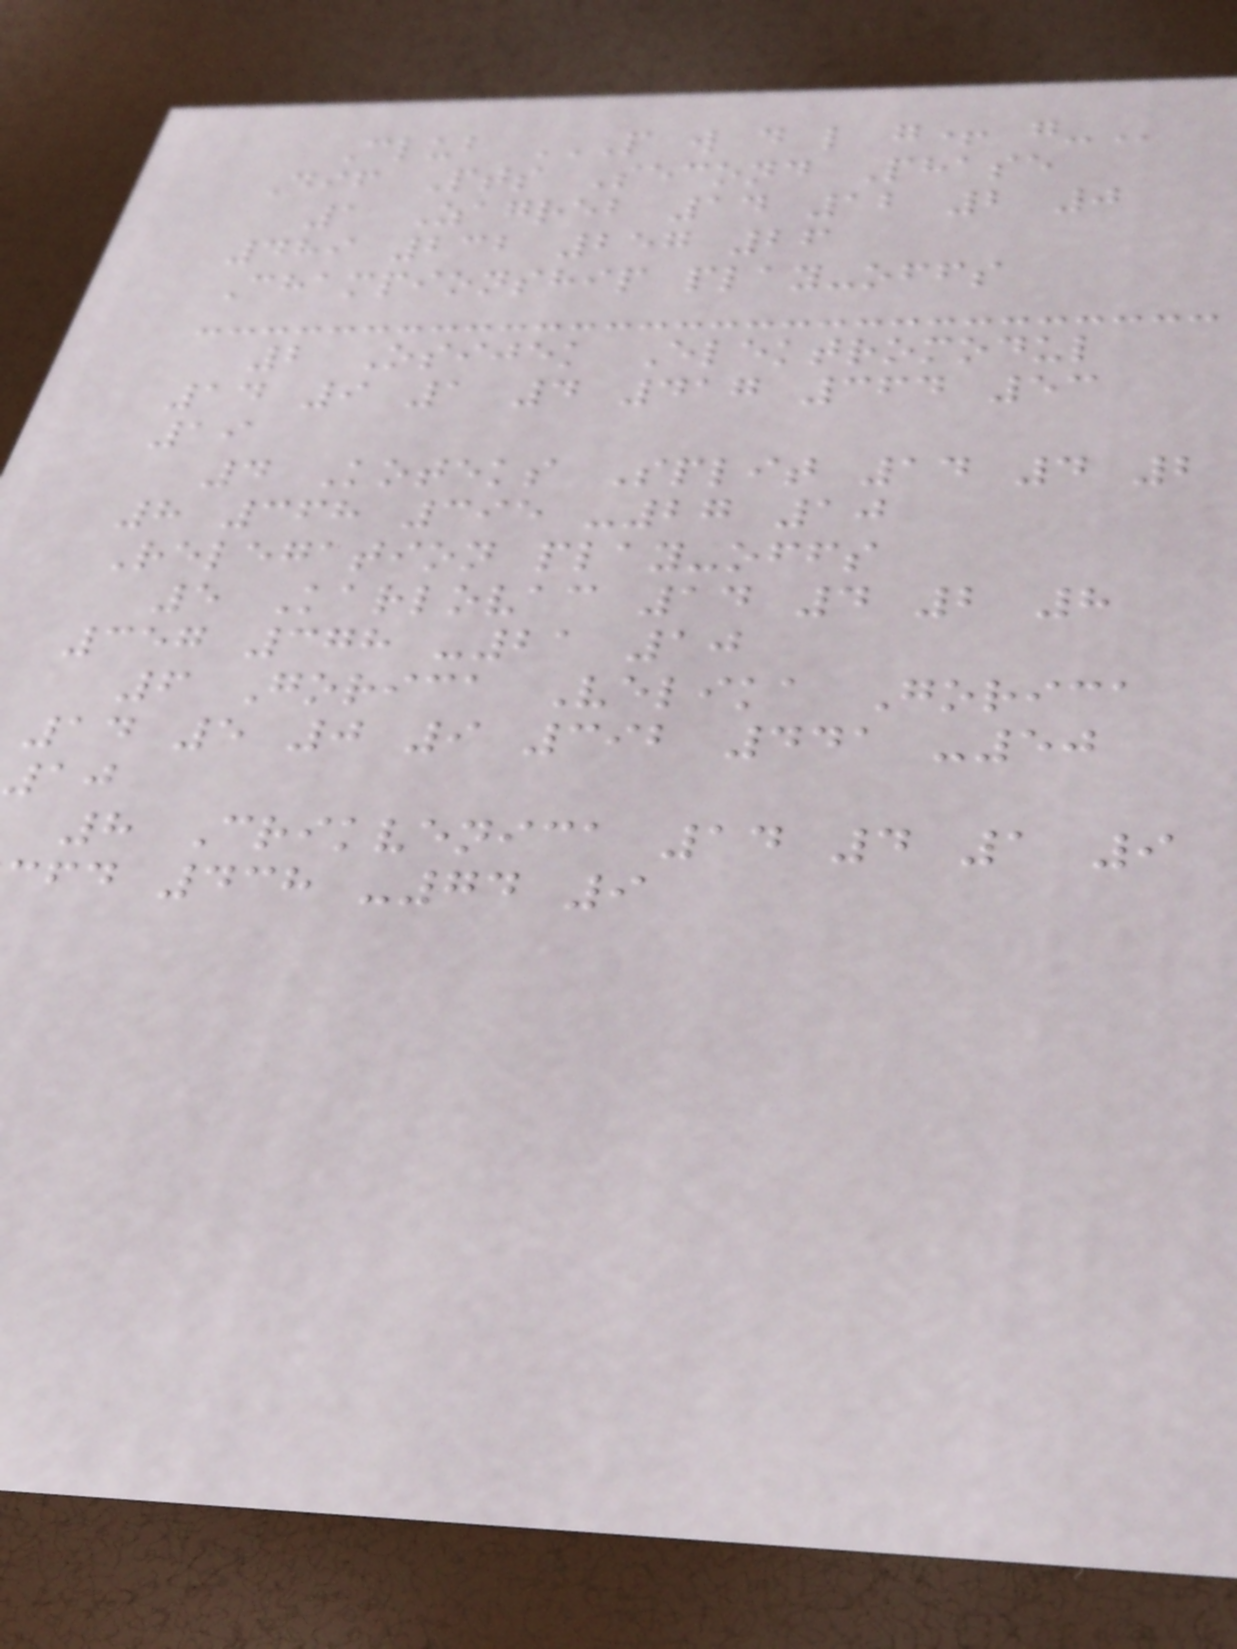Club P W D L G+ G-
Dif Pts Second Phase
1 Zagreb 14 12 2 0
489 232 257 26
Championship play-offs
2 Osijek Elektromodul
14 9 1 4 417 364 53
19
4 Koteks Split 14 4 2
8 368 395 -27 10
Relegation play-offs
5 Karlovac 14 4 2 8
357 378 -21 10
6 Gorica Velika Gorica
14 5 0 9 392 441 -50
10
8 Crikvenica 14 4 1 9
fd 438 -74 9
